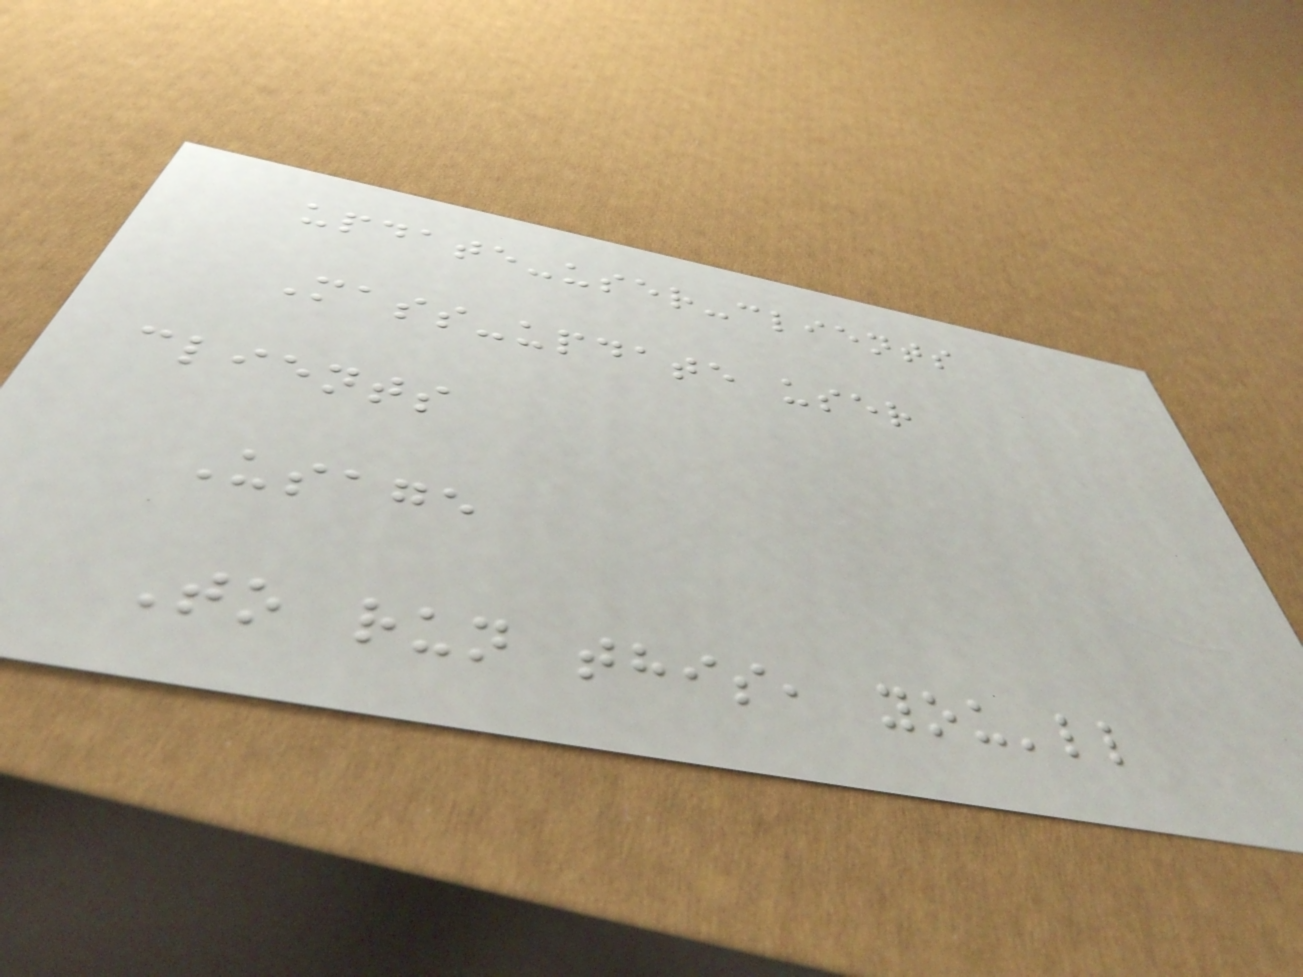update-user-clients
Mass-update user
clients
Usage
To run this, you'll
